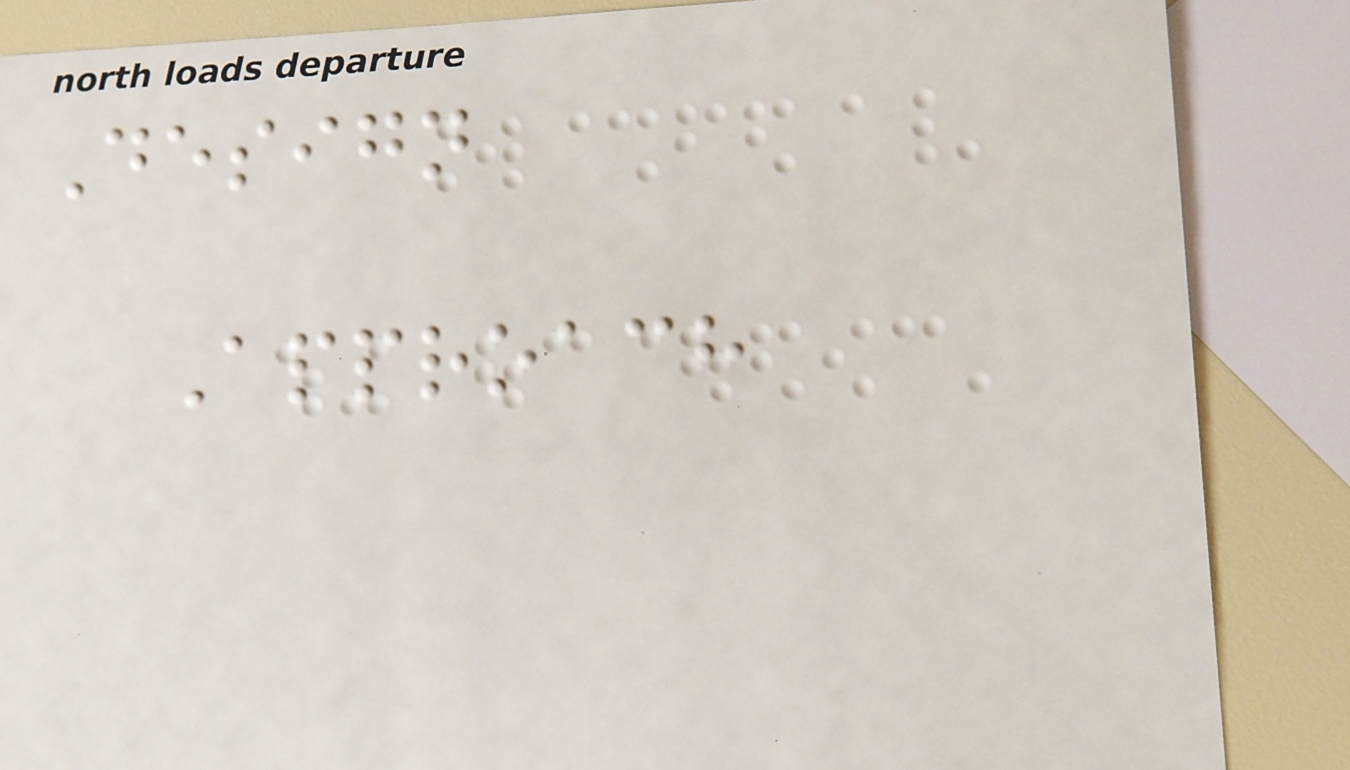Design
Approach
